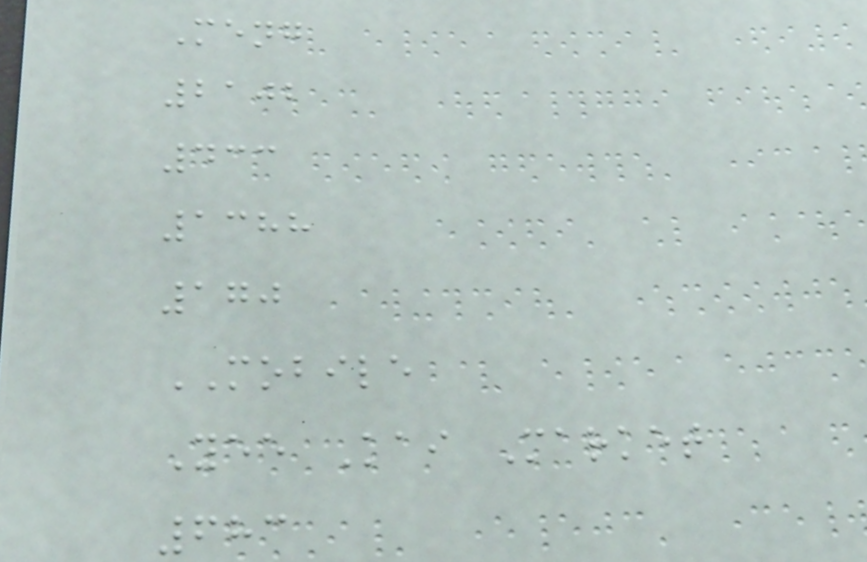Meng
2102
433
1388
170
MOBILE
Yee Kai Market
683
